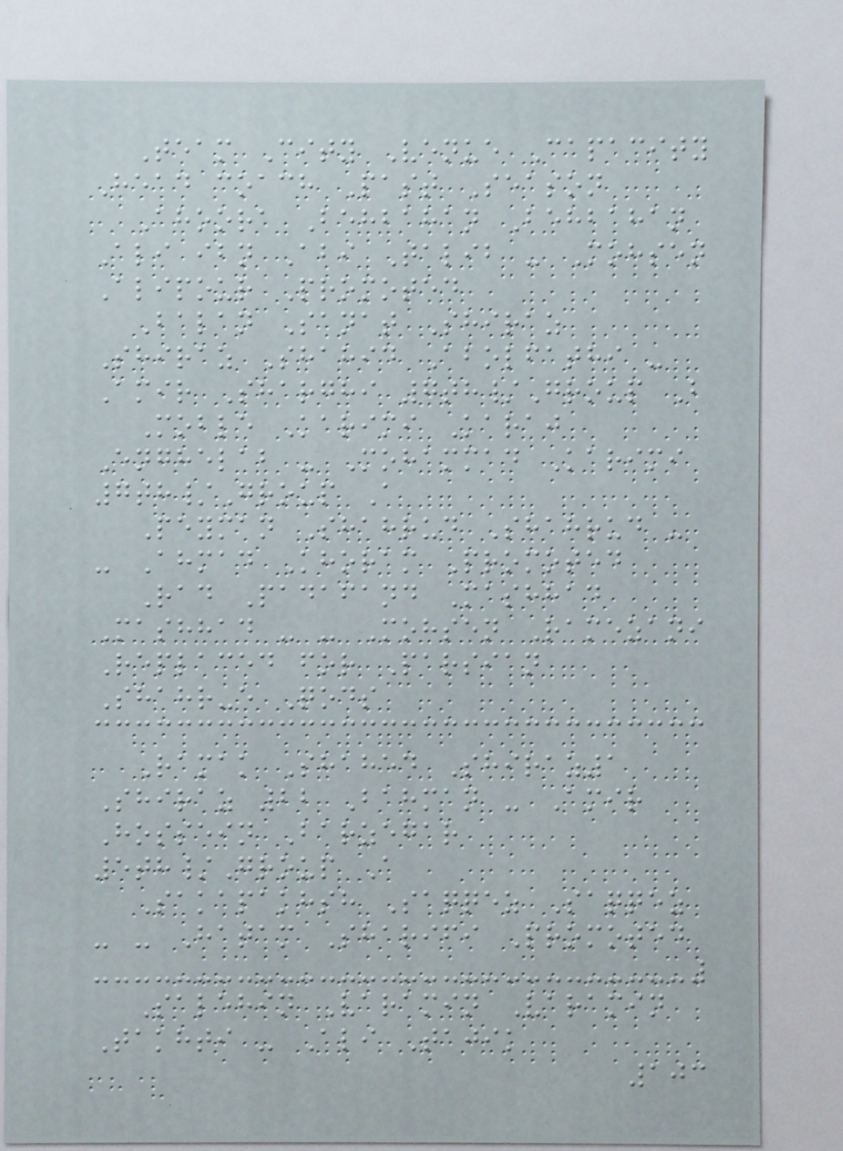Team City Venue Capacity
Head coach Past Season
Ahoora Behbahan Behbahan
Ali ibn Abi Talib - Mohsen
Alipour Promoted
Balan Sanat Shiraz
Shiraz Shahid Abolfathi -
Amir Sharghi 7th/Group B
Moble Karimi Karaj
Enghelab - Mohammad Karimi
7th/Group A
Peyman Shahrud Shahrud -
- Ahmad Khoram Promoted
Rad Padafand Mashhad
Mashhad - - Mohsen Ramezani
Replaced for Parsian
Shahr-e Qods
Ramak Shahed Shiraz1
Shiraz 22 Bahman - Amir
Hossein Barzegar
5th/Group A
Sakapakhsh Saqqez Saqqez
- - Hatam Sharifi Promoted
Salehin Varamin Varamin
Takhti - Ali Tajik
103
